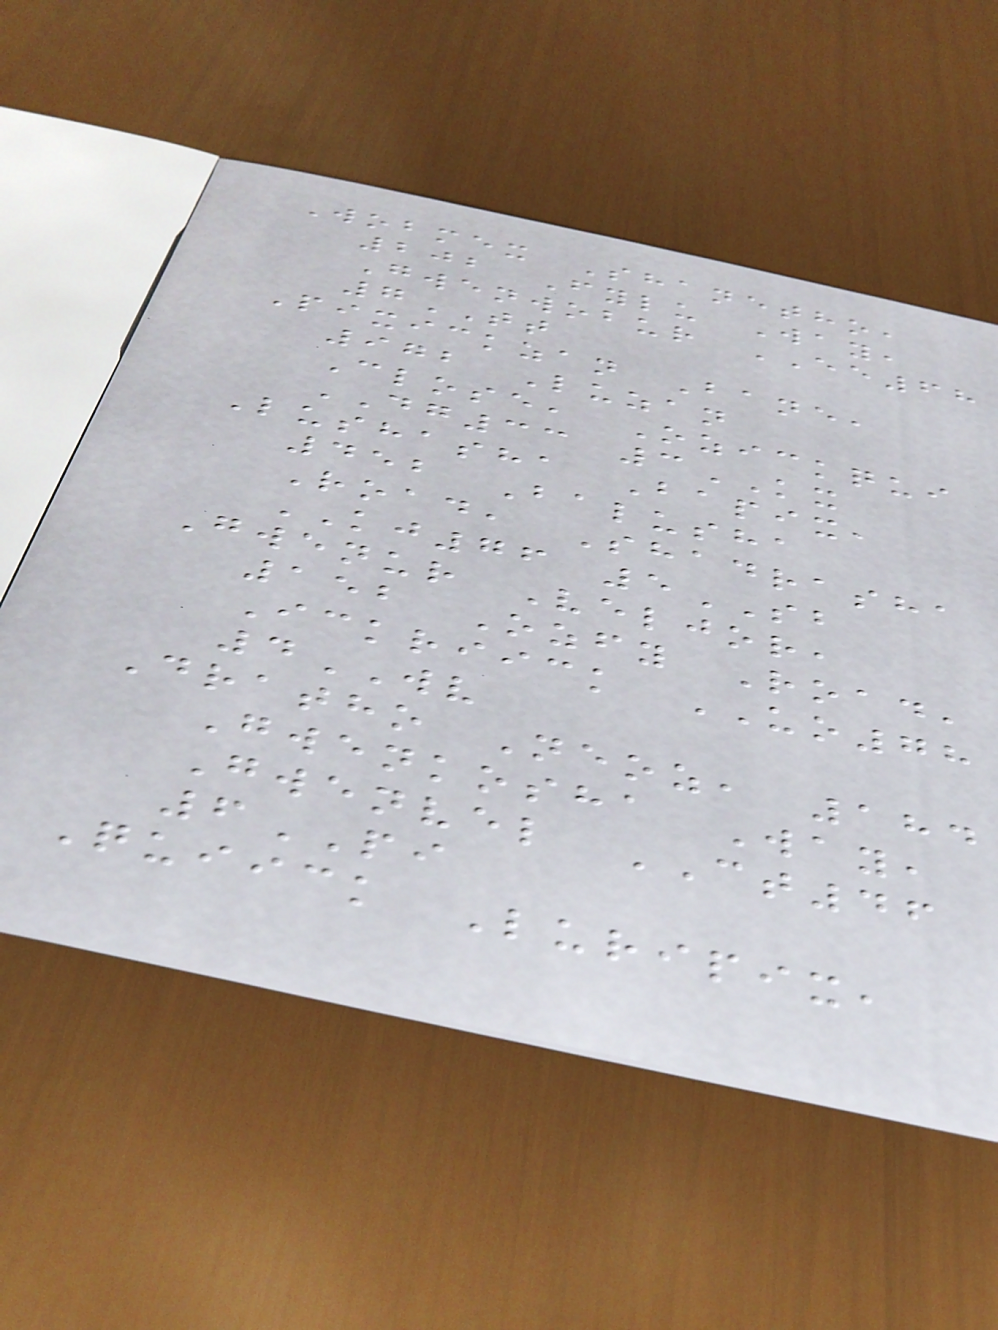Wobmex Shanetho,
202 Fylu Way,
Gwenwobur EE68
7TT
Pixickzan Bane,
972 Luzan
Close, Ozickqui
DG33 3KX
Lushasha Bapix,
452 Balusha
Road, Shadrasha
KJ76 5SB
Gwenur Veljor,
152 Ozfy Road,
Ickriick UO78
4WV
Dratho Neoz, 184
Gwenkosha Way,
Gwenvel CT46
6PI
Quiick Luripix,
